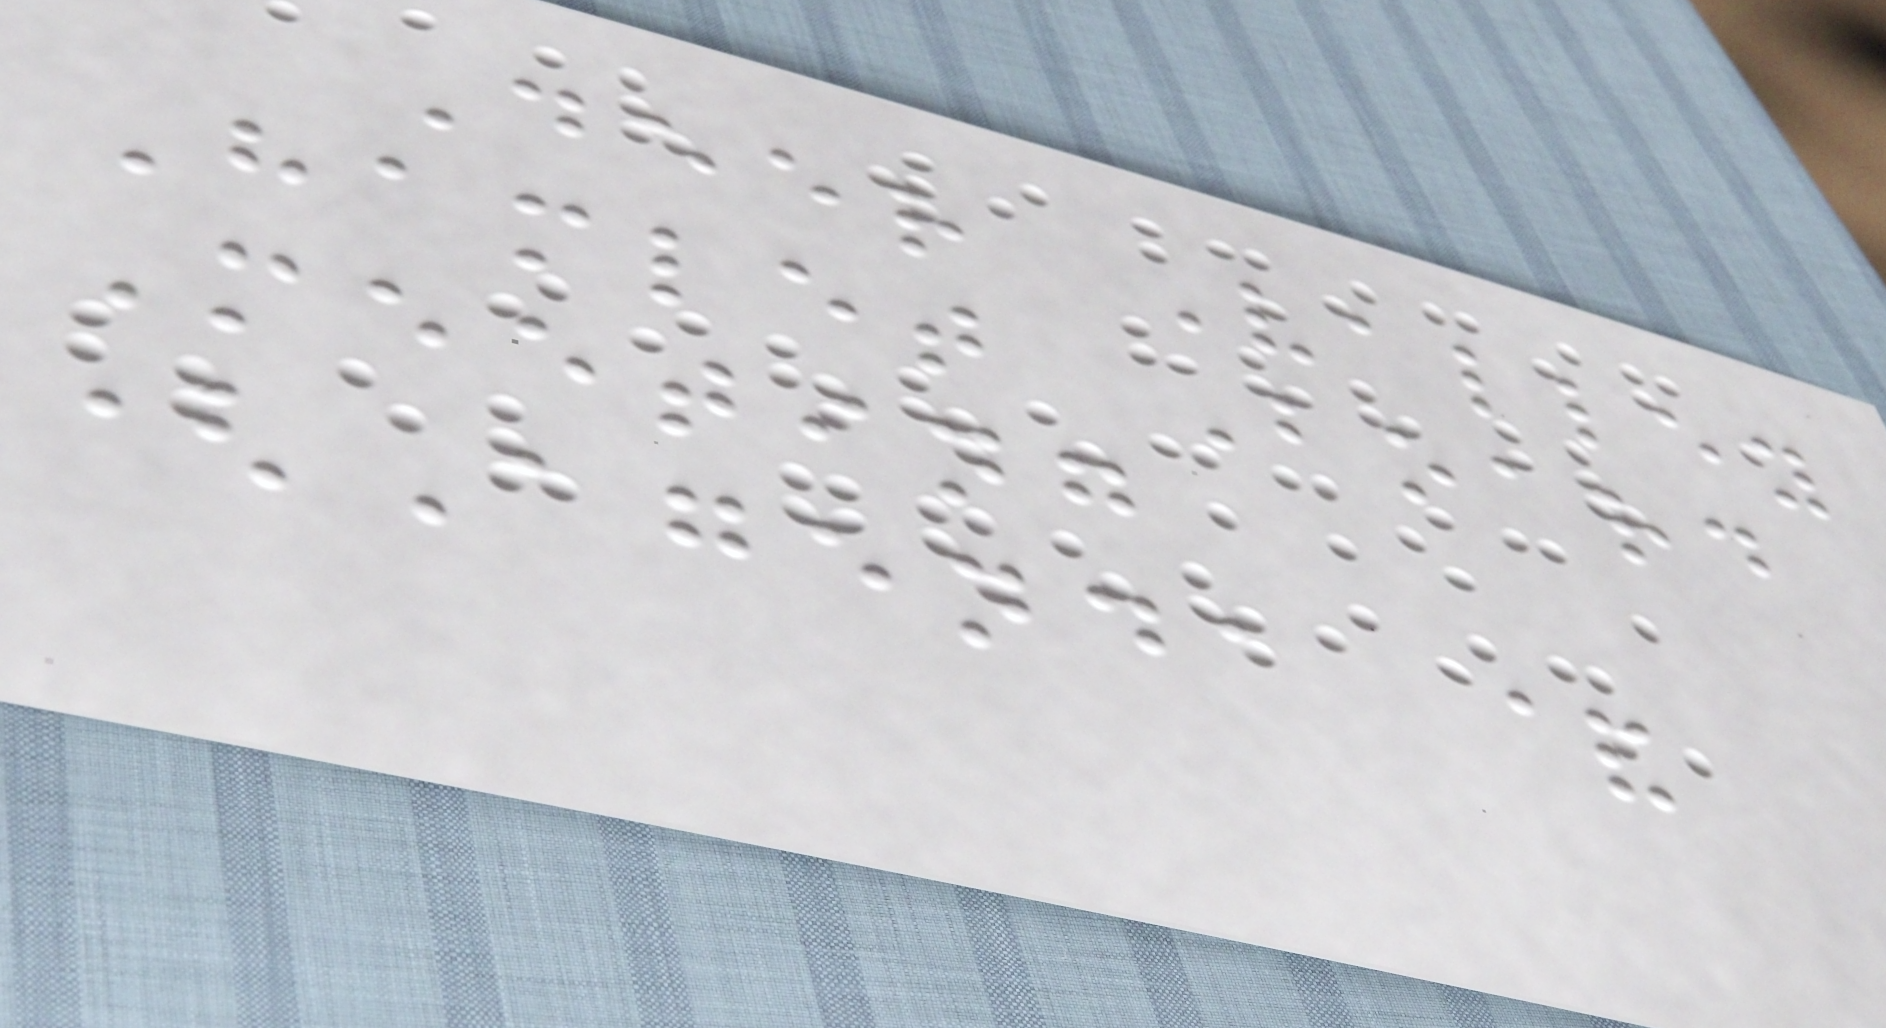Deer Valley
Hamlet Board
Meeting
(Agenda &
